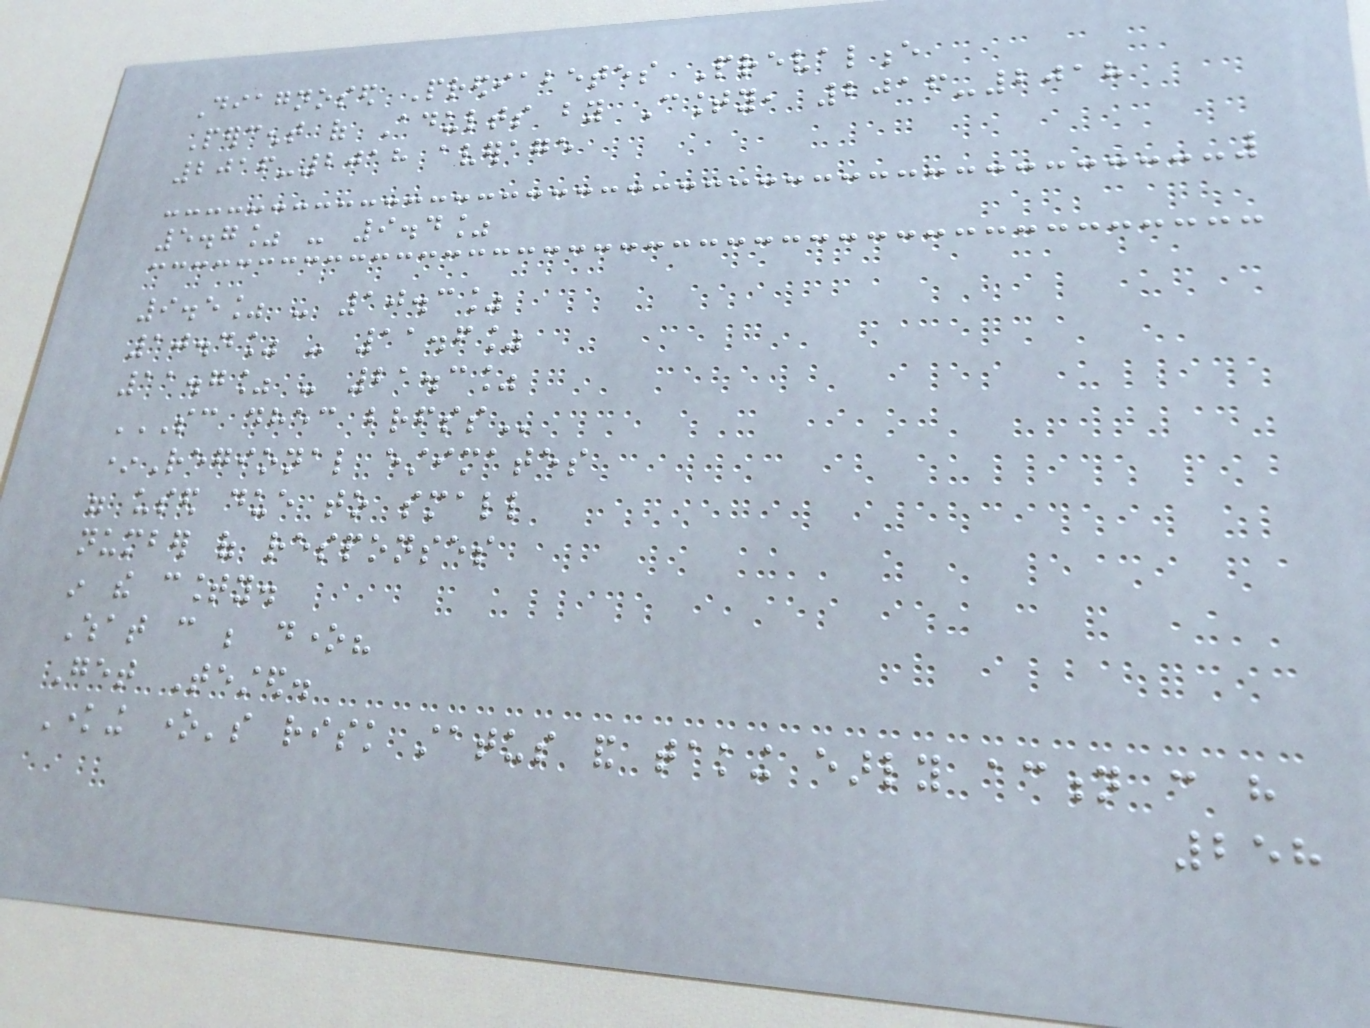Diagnosed Prediabetes Prevalence
Percent of Adults by County, 2016-2018
2016-2018 average
5.7% - 9.4%
9.5% - 10.3%
10.4% - 11.6%
11.7% - 21.3%
SC DHEC BRFSS
*Regional estimates
were used due to small
number of responses
in the county.
What can be done?
Get Tested.
Knowing one's risk status and taking early action can have
258
